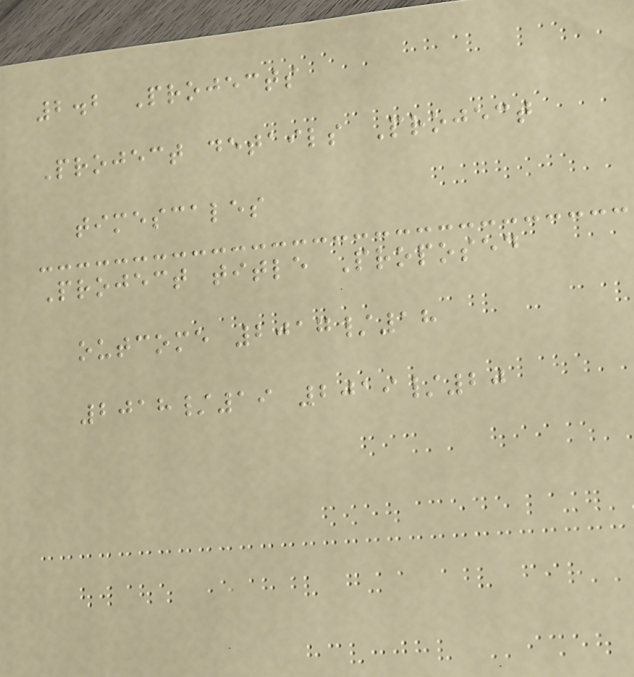2.2 Projects
Project details Project
timescales
Project title Proposed
outcome 2017/18
2018/19 2019/20
